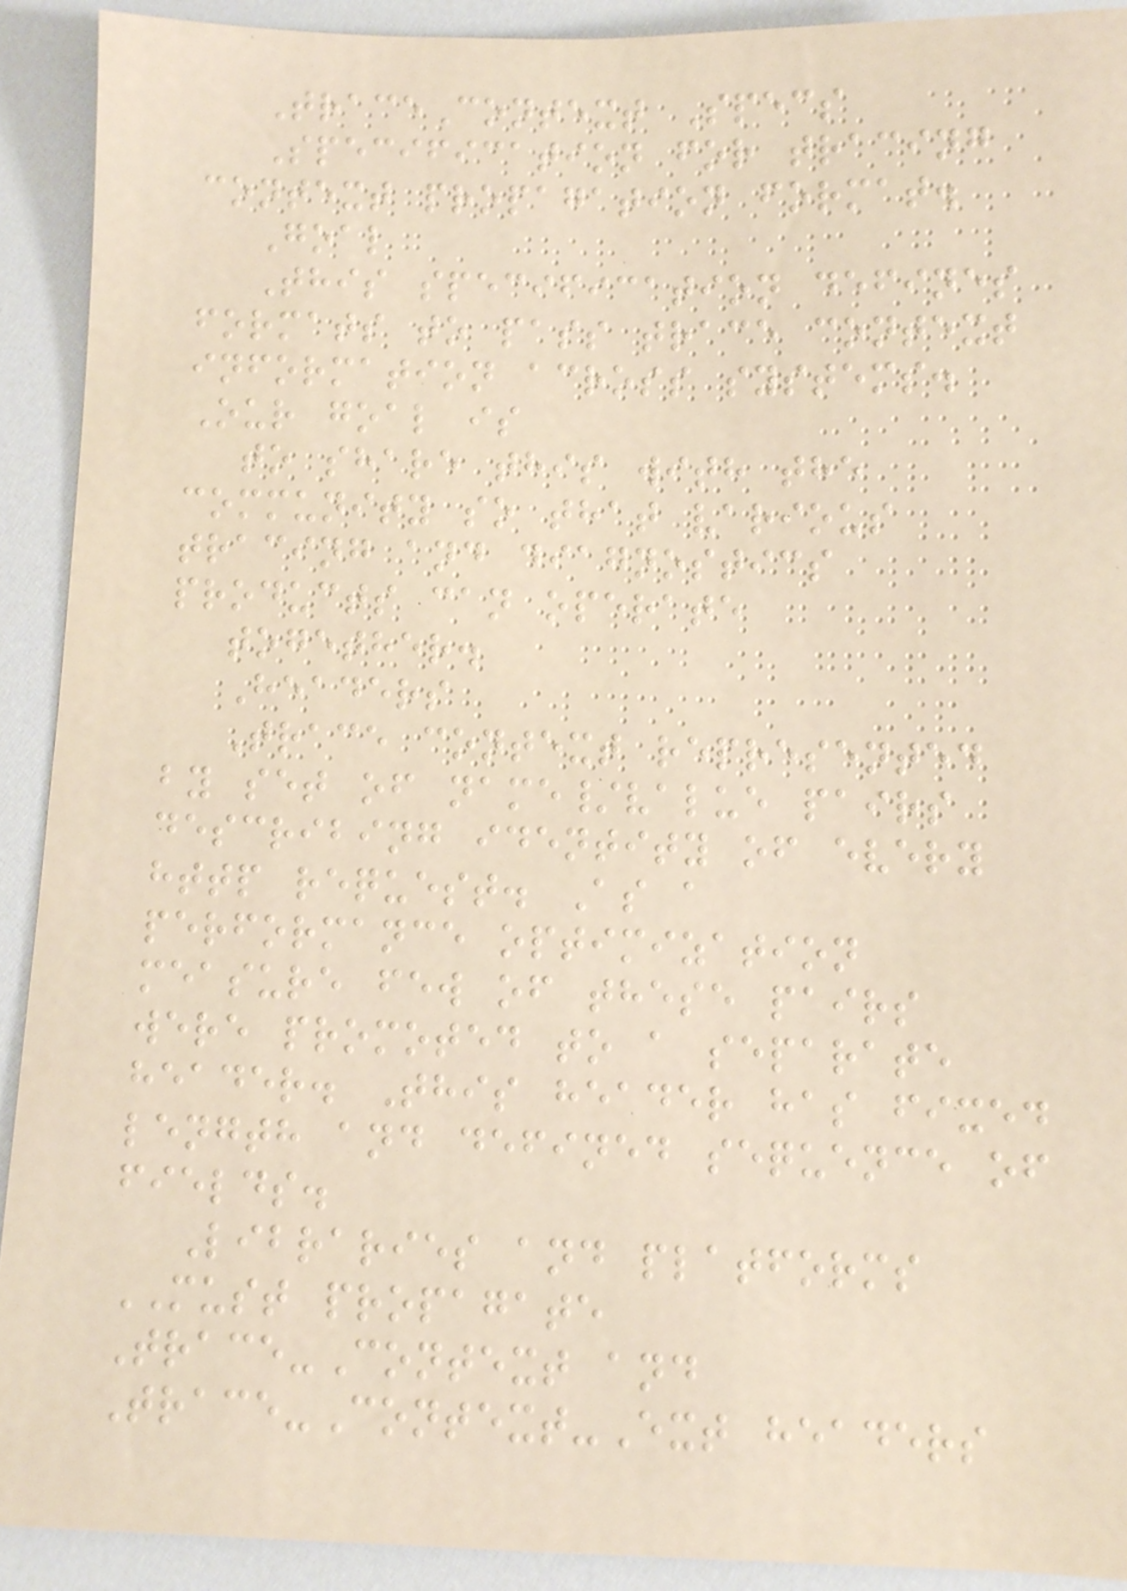TraceContext Specs
Specification for tracing
context propagation format.
Goal
This specification defines
formats to pass trace context
information across systems.
Our goal is
to share this with the
community so that various
tracing and diagnostics
products can operate
together.
Headers
Trace context represented
by set of name/value pairs
describing identity of every
http request. As a
performance optimization
measure few of these pairs
were promoted to a separate
header. This header has fixed
length and defined sequence of
fields.
Libraries and platforms
MUST propagate
Trace-Context and
Trace-Context-Ext headers
